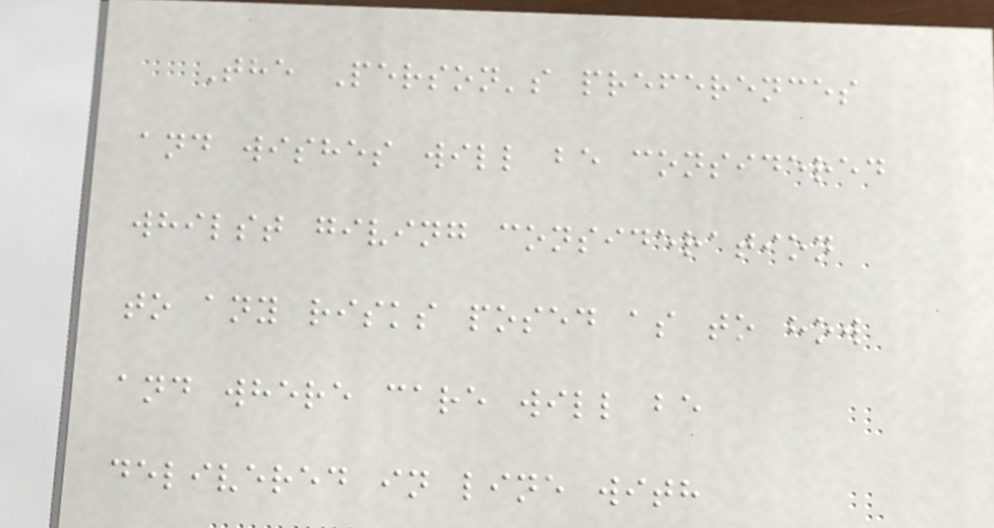The Person's preferences
and wishes will be considered
whilst giving consideration
to any risks posed as to how
and where care will be
delivered in line with
